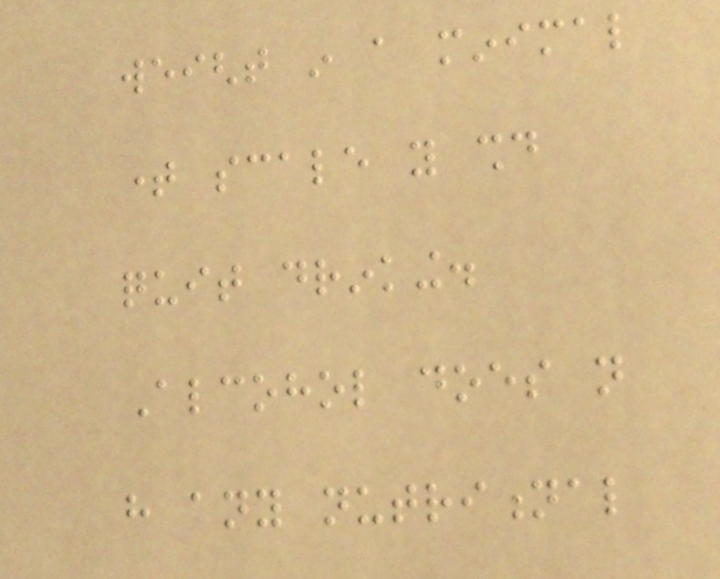weight in a minimal
time scale you should
quit drinking.
Alcohol does not
have any nutritional
